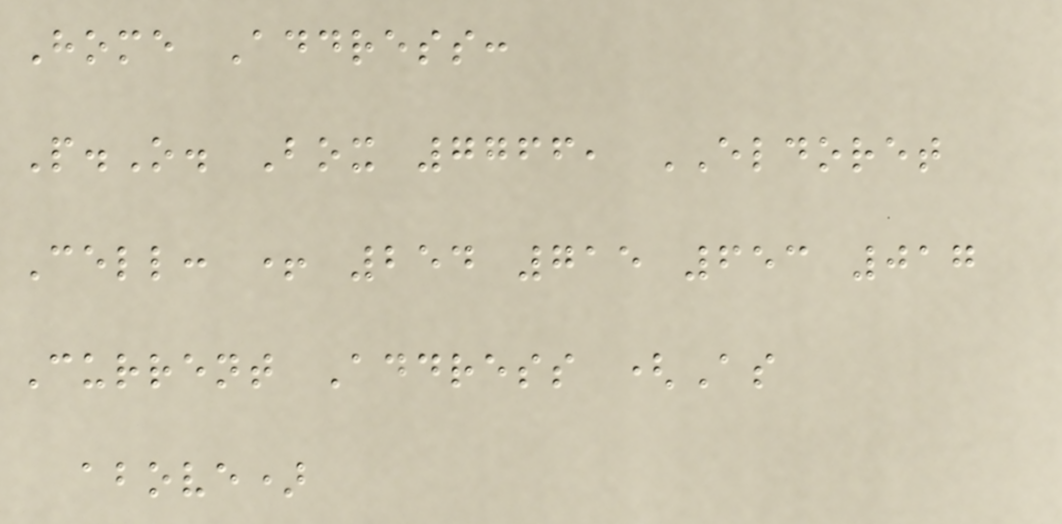Home Address:
P.O. Box 7766, ELDORET
Cell: + 254 715 653 017
Current Address (As
above)
